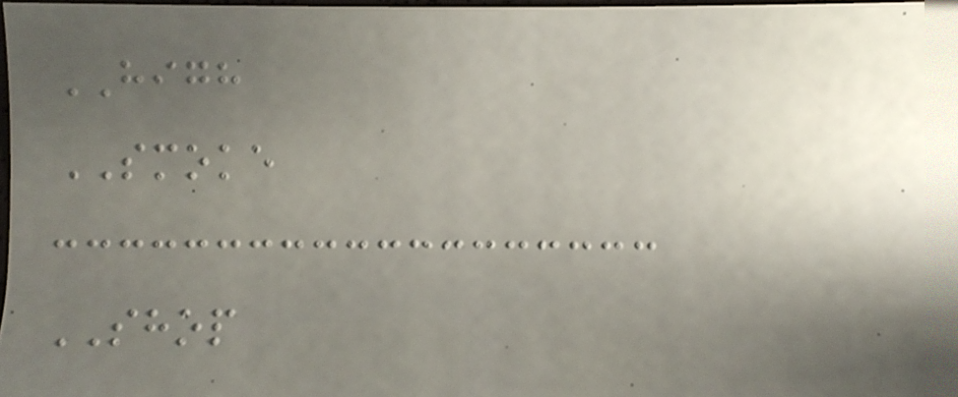HIGH
SMOKE
SHOP
